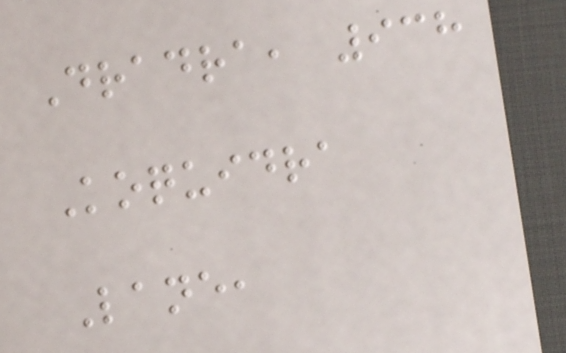Dradra, 938
Koquidra
Lane,
